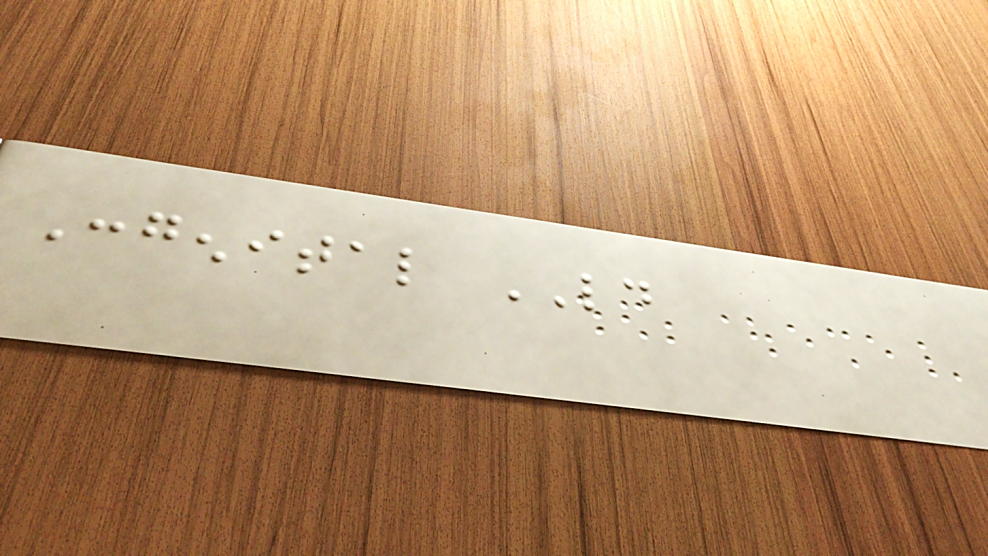Congenital LD
